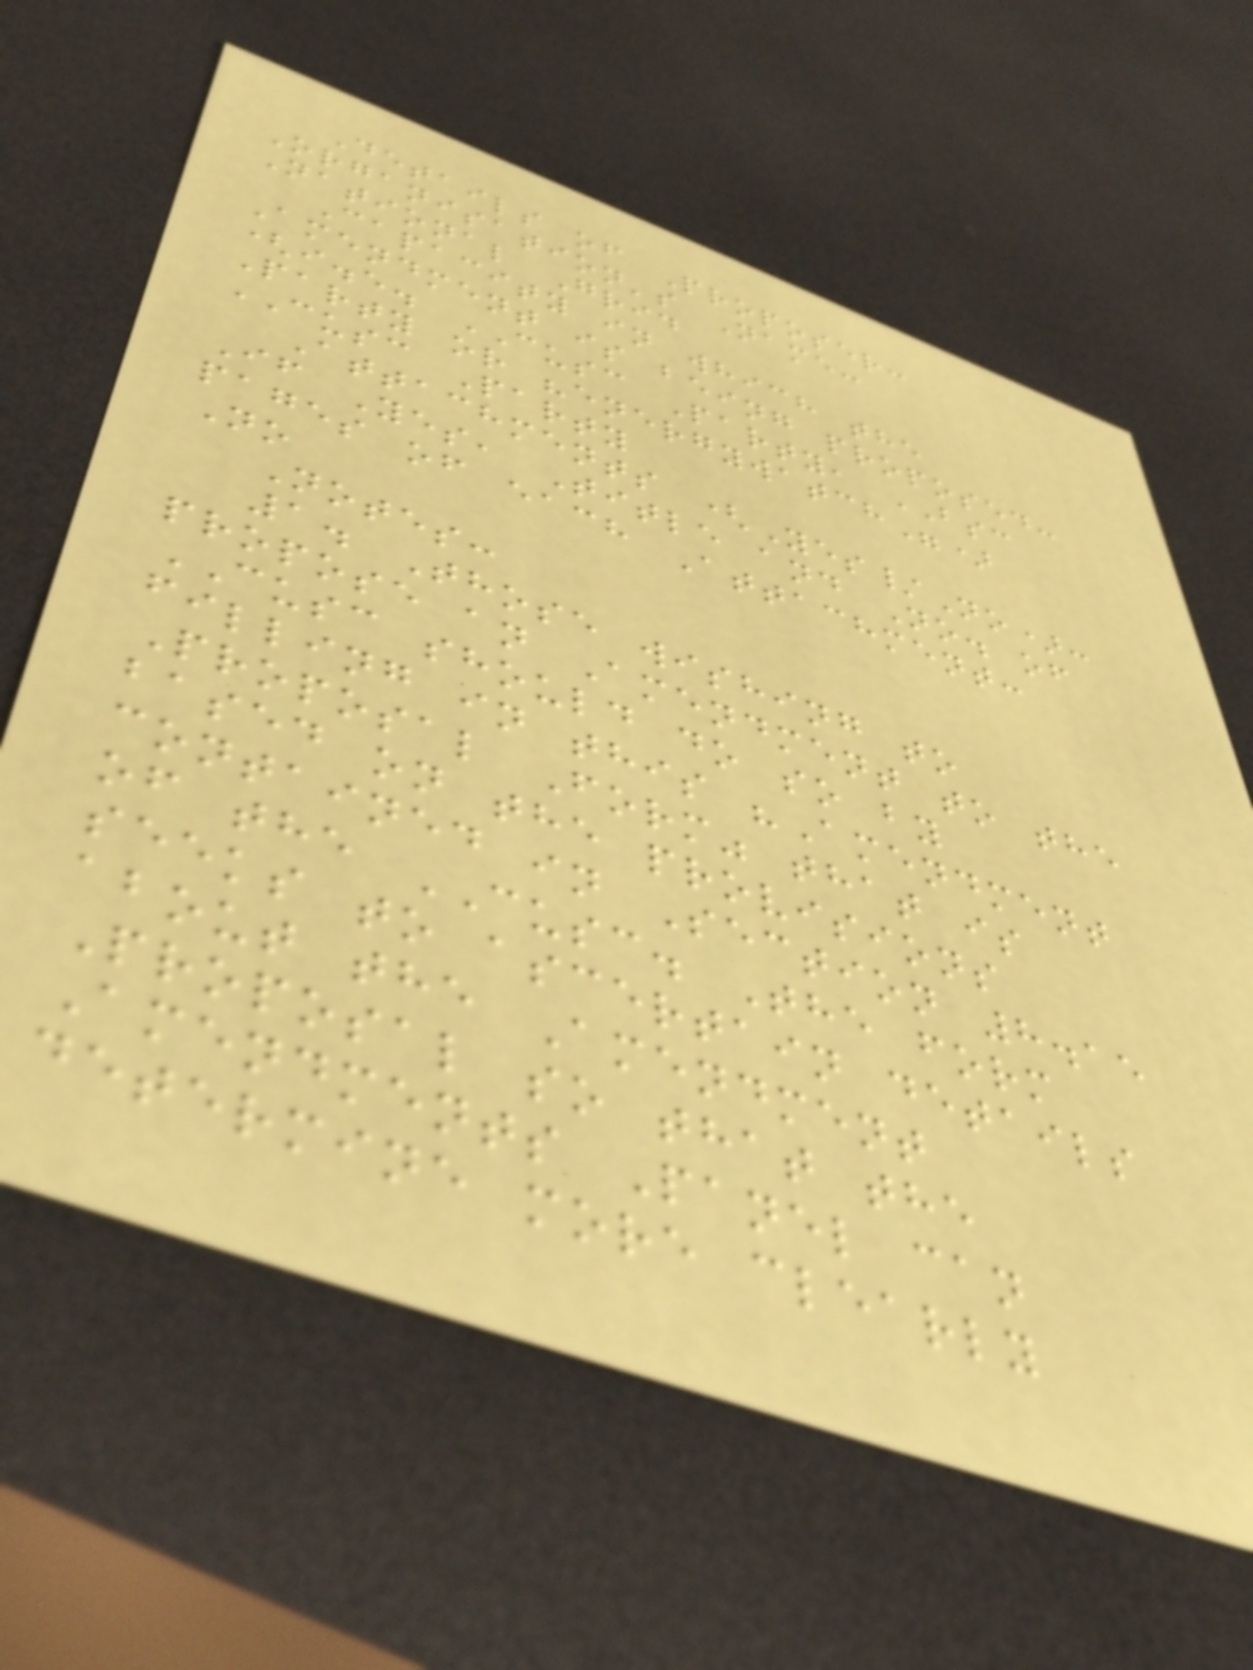Details of Proposer:
Organisation's Name:
National Grid
Capacity in which the
Amendment is being proposed:
(i.e. CUSC Party, BSC
Party or "energywatch")
CUSC Party
Attachments (Yes/No):
If Yes, Title and No. of
pages of each Attachment:
No
Notes:
1. Those wishing to
propose an Amendment to the
CUSC should do so by
filling in this "Amendment
Proposal Form" that is
based on the provisions
contained in Section 8.15
of the CUSC. The form
seeks to ascertain details
about the Amendment
Proposal so that the
Amendments Panel can
determine more clearly
